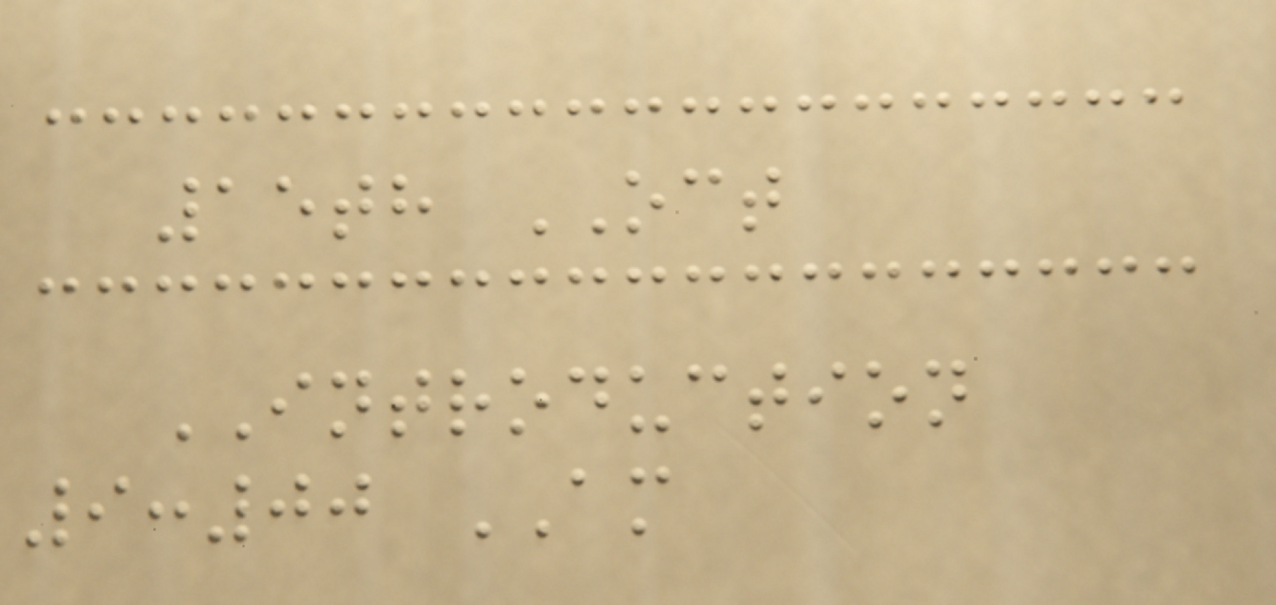15th OCT
INTRODUCTION
9:00 AM
